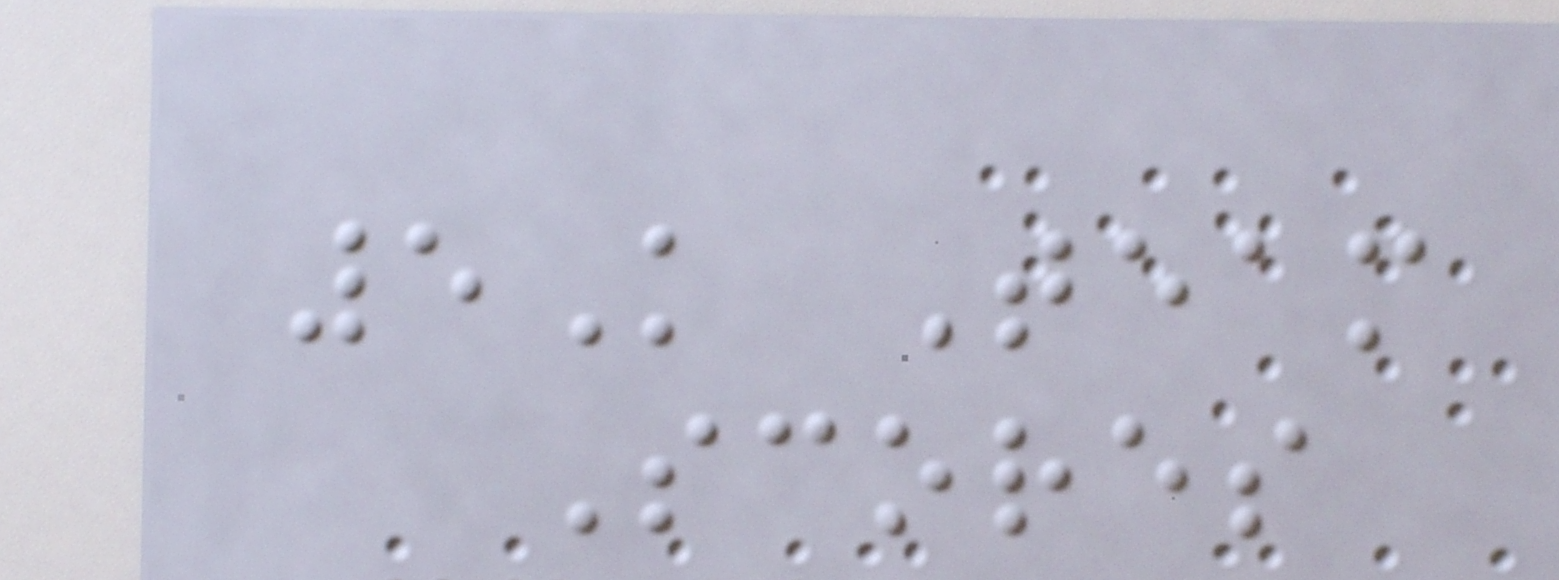5K Team
Scores
